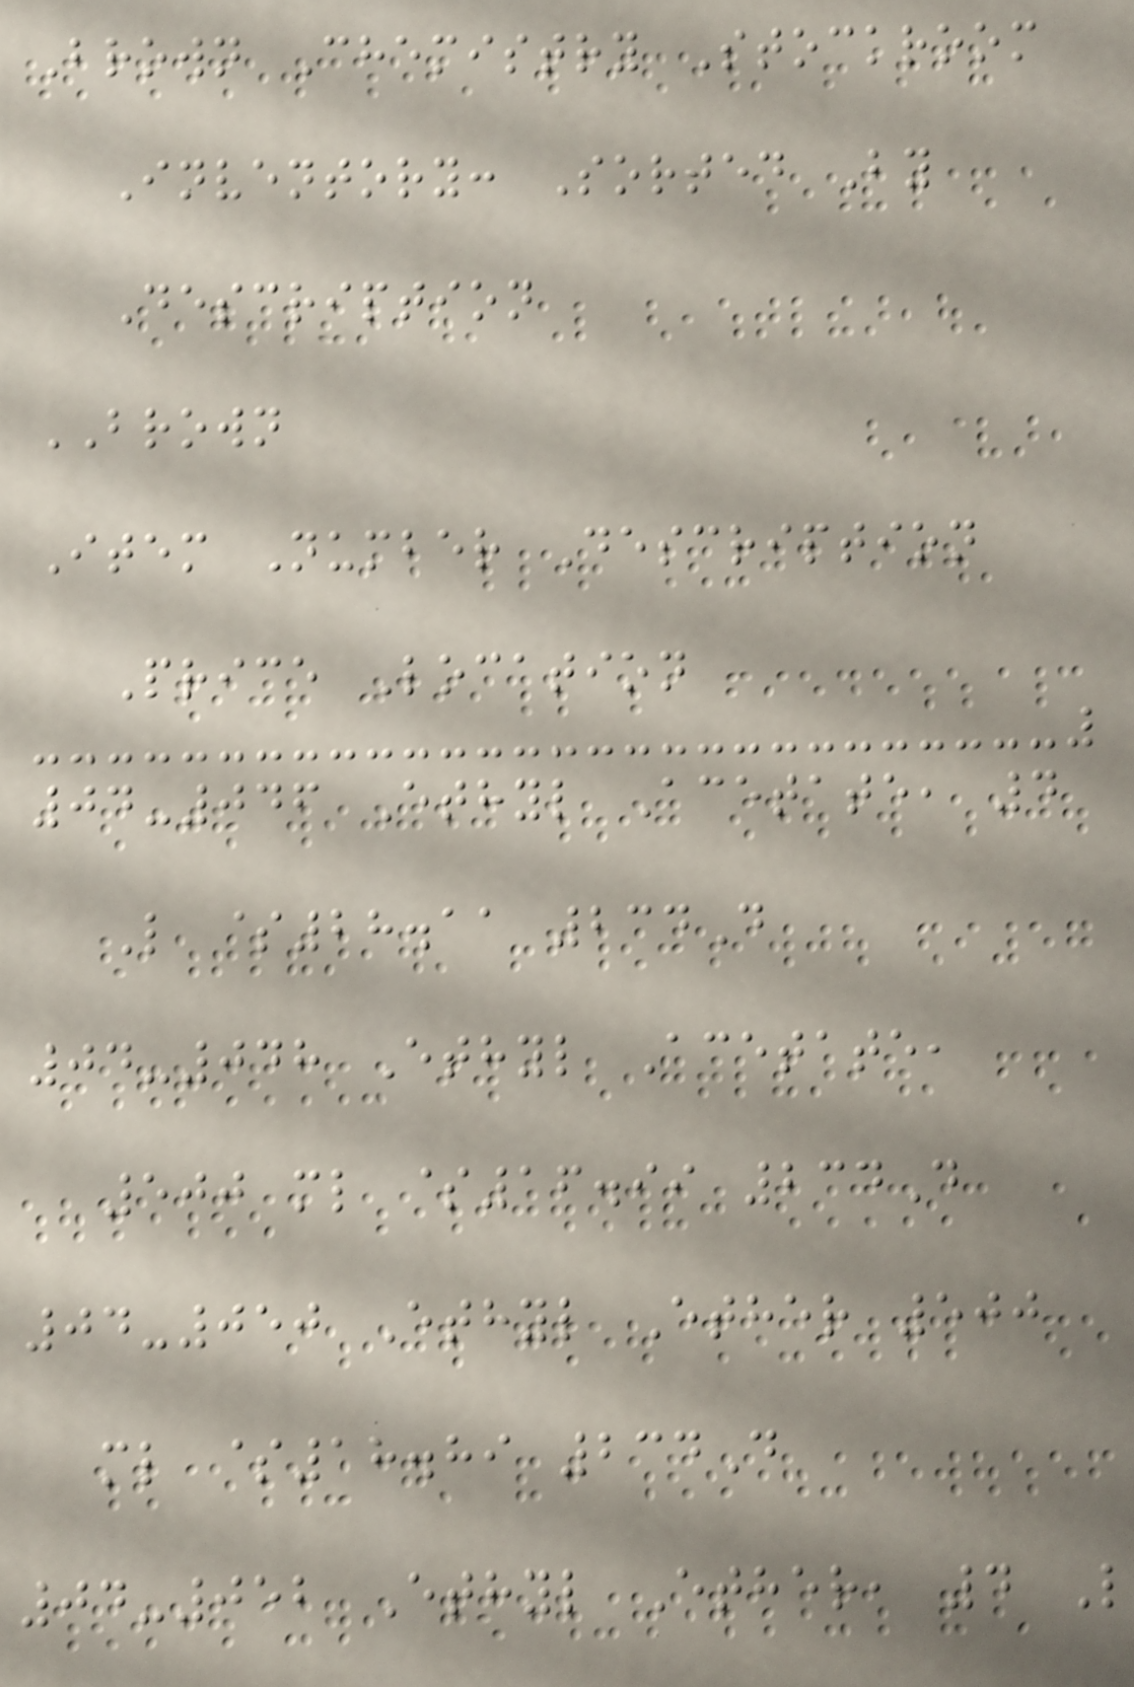Brown Chemistry Stockroom
Inventory: Sorted By
Description
BROWN
Item Number Description
Price Location
04-046 Ethyl Acetate, 4
L $28.11 234D
04-048 Ethyl Acetate,
500 ml $16.99 234D
04-050 Ethyl Ether 500
ml $18.89 234D
04-052 Ethyl Ether, 4 L
